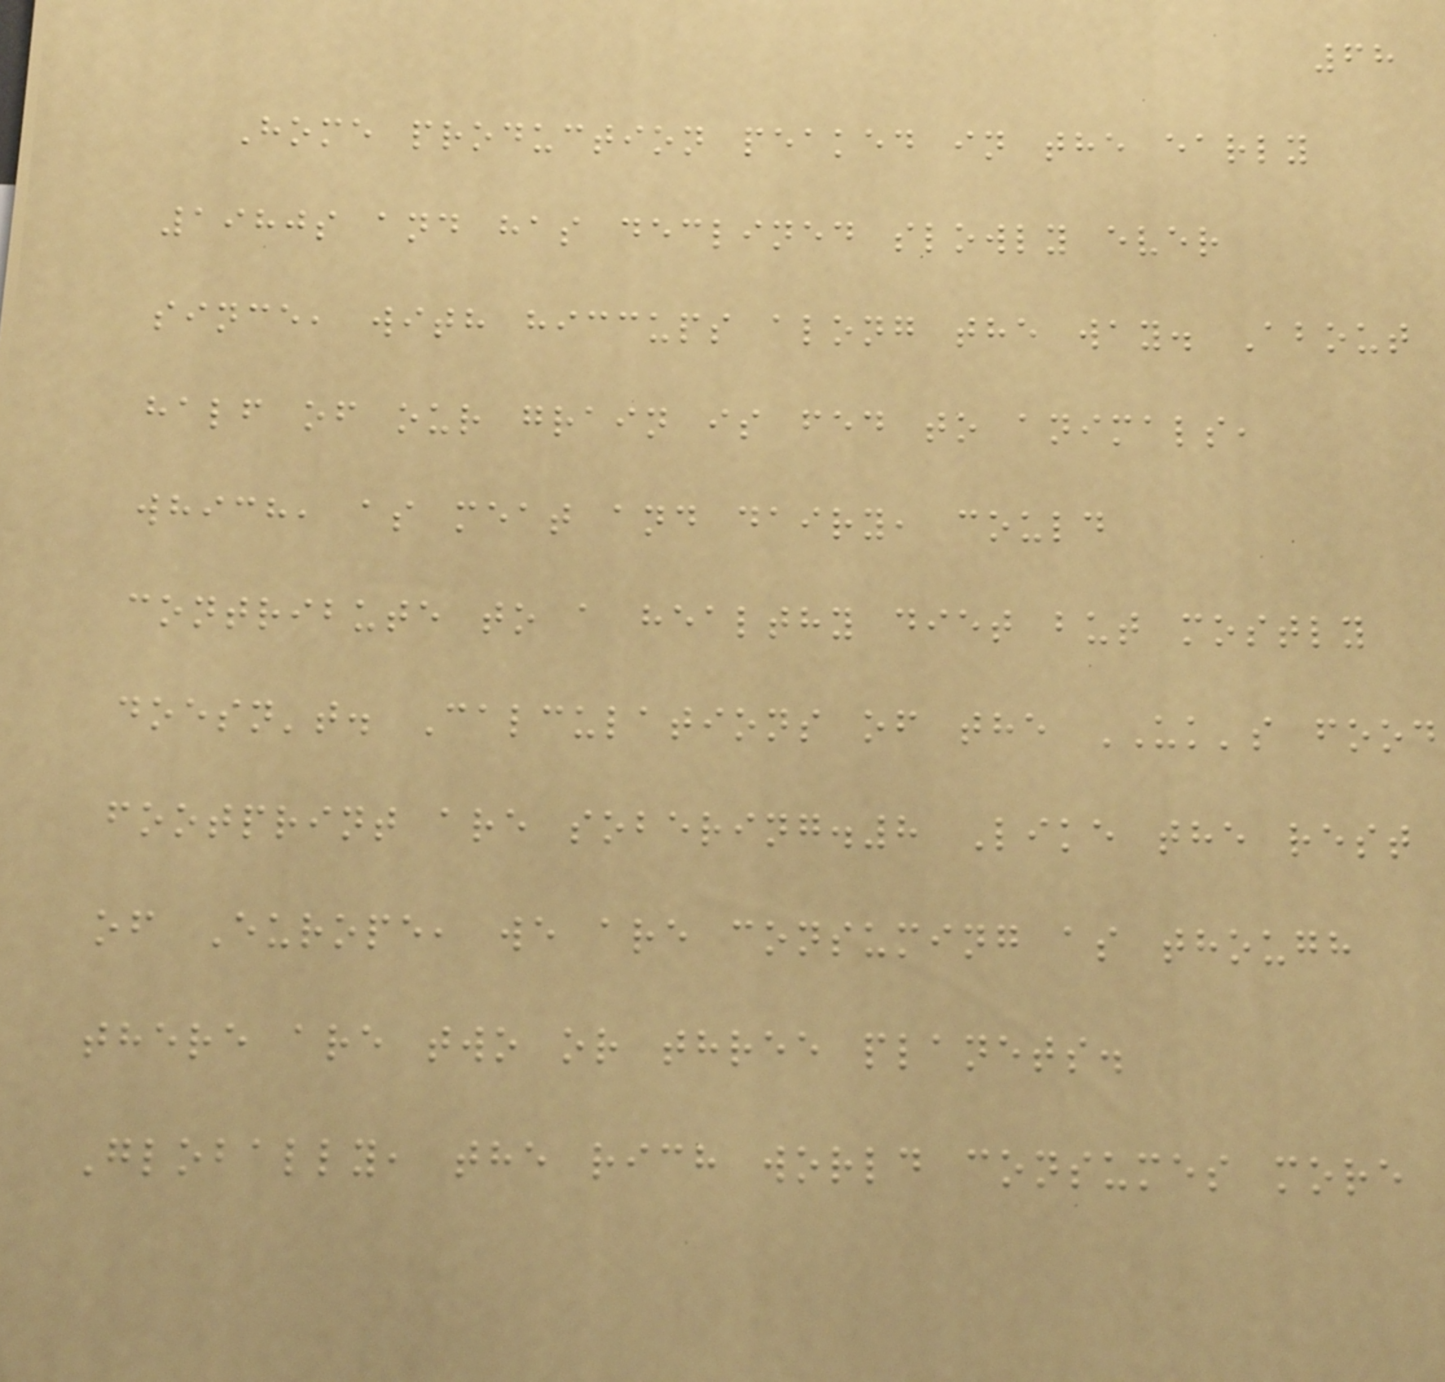68
Home production peaked in the early
1980s and has declined slowly ever
since, with hiccups along the way. About
half of our grain is fed to animals,
which, as meat and dairy, could
contribute to a healthy diet but mostly
doesn't. Calculations of the UK's food
footprint are sobering.8 Like the rest
of Europe, we are consuming as though
there are two or three planets.
Globally, the rich world consumes more
